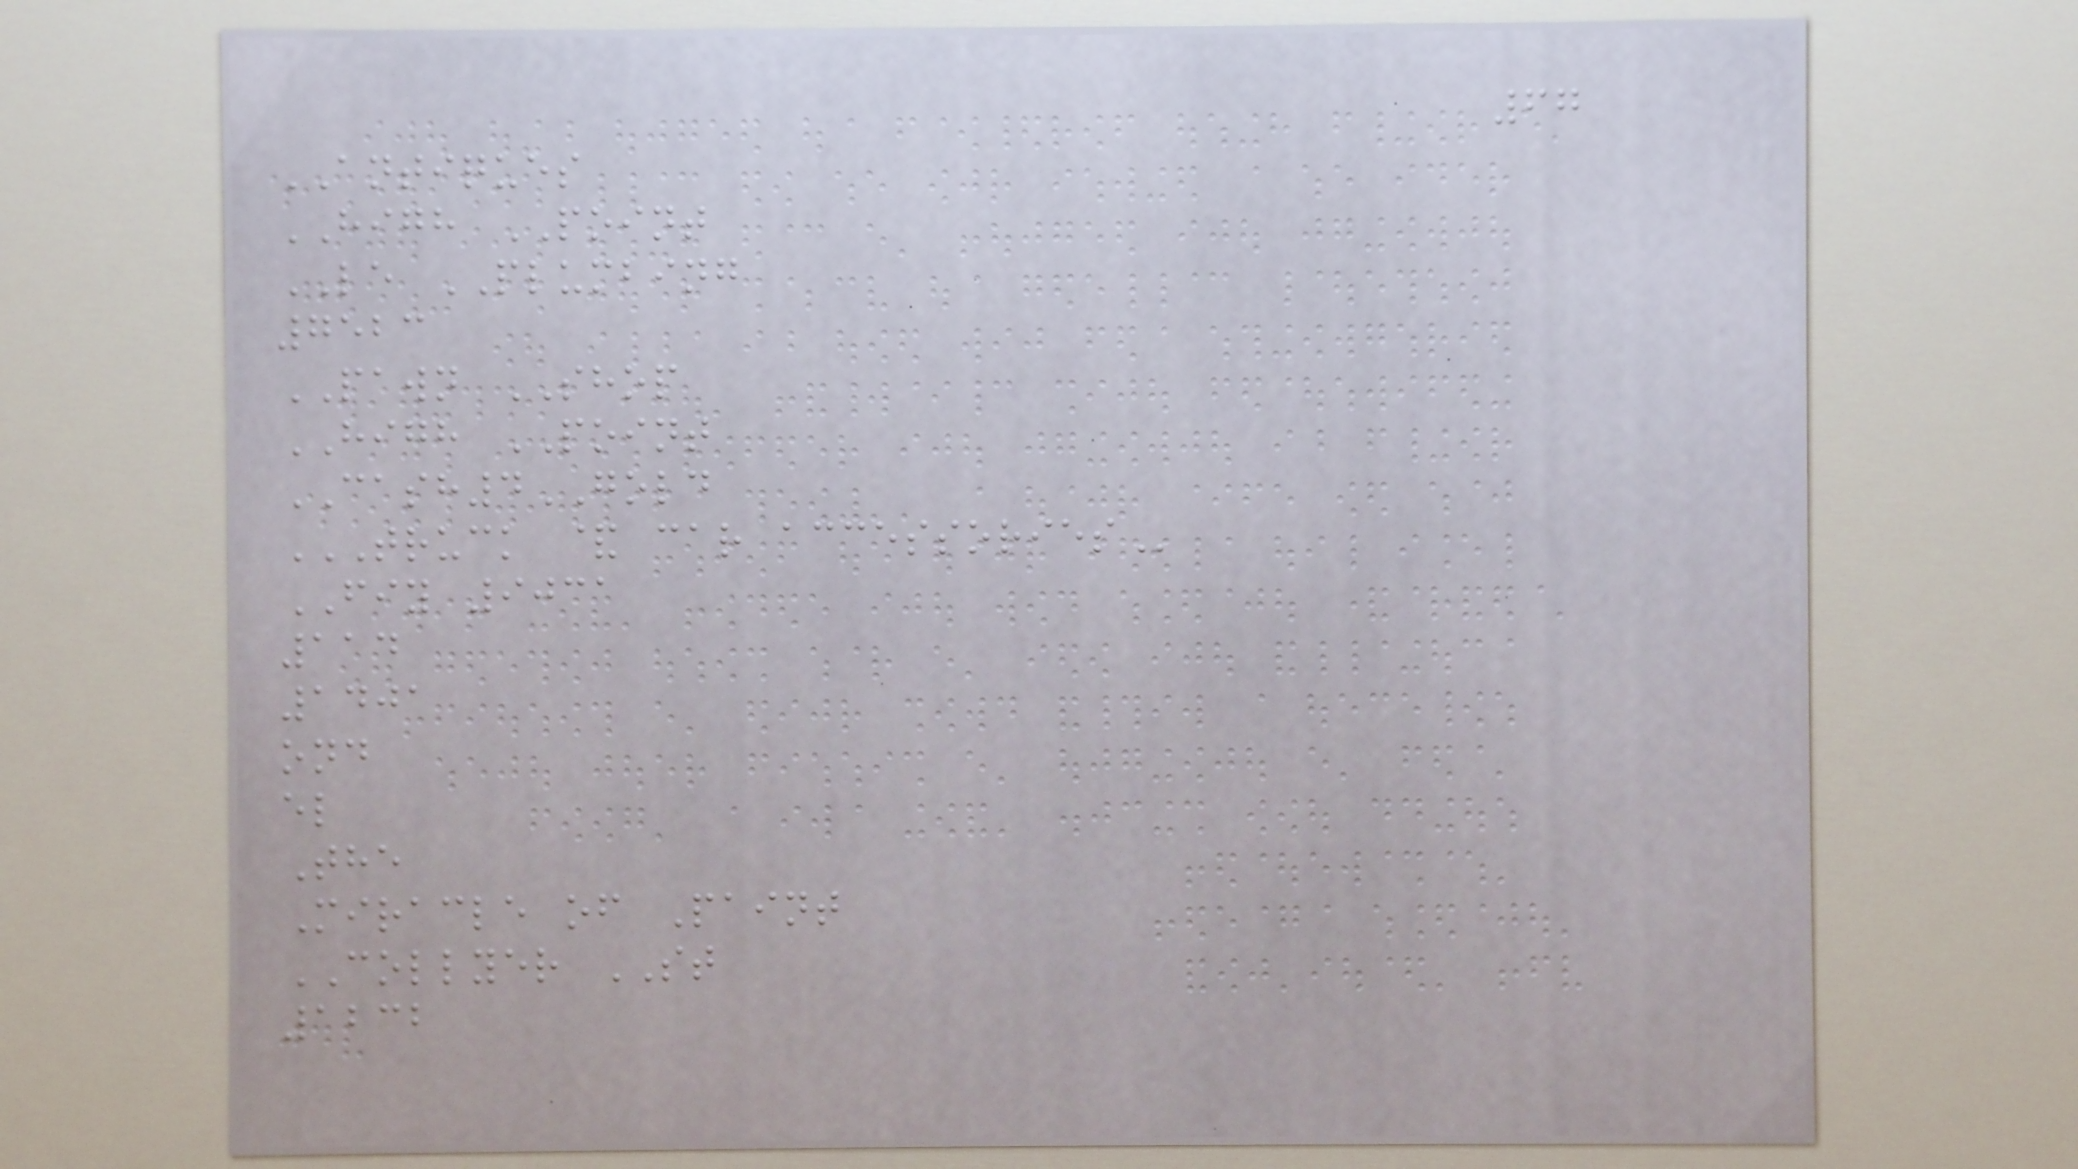67
ANTIQUES
HIGH POINT
LE PLUMBING
7523
PAWN SHOP
HIGH POINT
CASH4GOLD
TRUCK & CAR ACCESSORIES
FIY 9031
114
1401
ond
el
The
Miracle of Paint
COLLYER ST
1232
